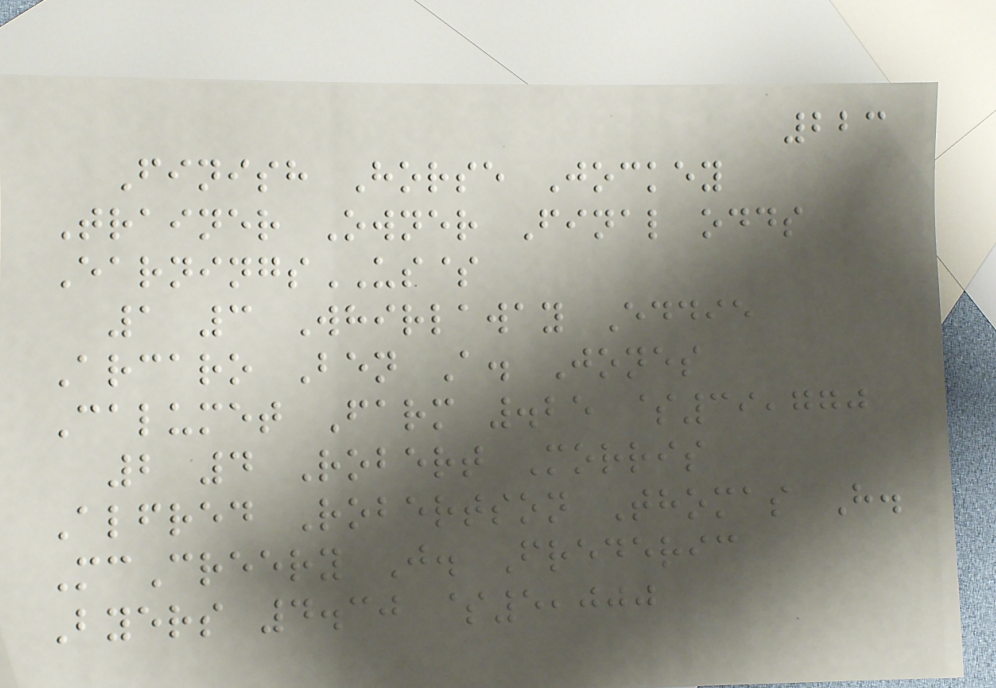223
Finish Horse Jockey
Trainer Owner Final odds
EarningsUS$
1 3 Whirlaway Eddie
Arcaro Ben A. Jones
Calumet Farm .25 $39,770
2 4 Robert Morris
Alfred Robertson Thomas H.
McCreery J. Frederic
Byers 4.30 $5,000
